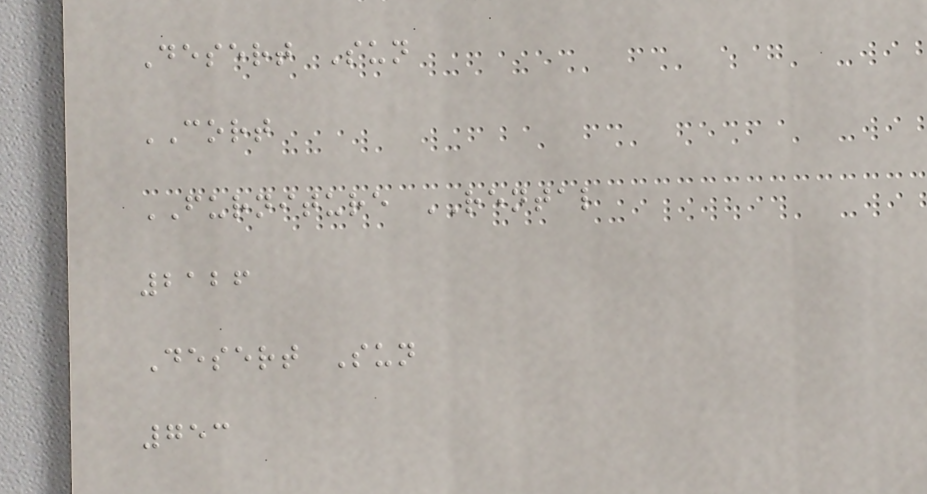Desert Sun
CORT
FURNITURE RENTAL
2126
Desert Sun
753
